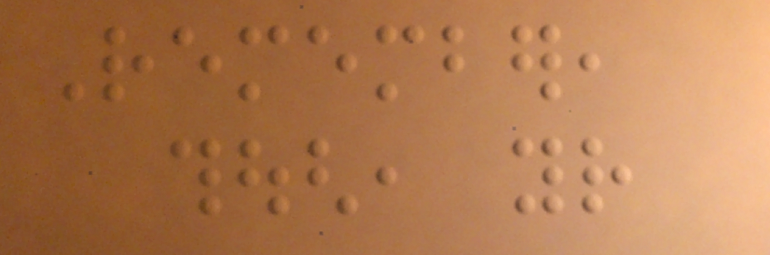Remember,
though, your
